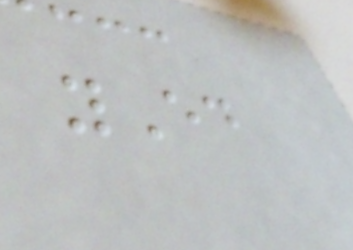yEd
